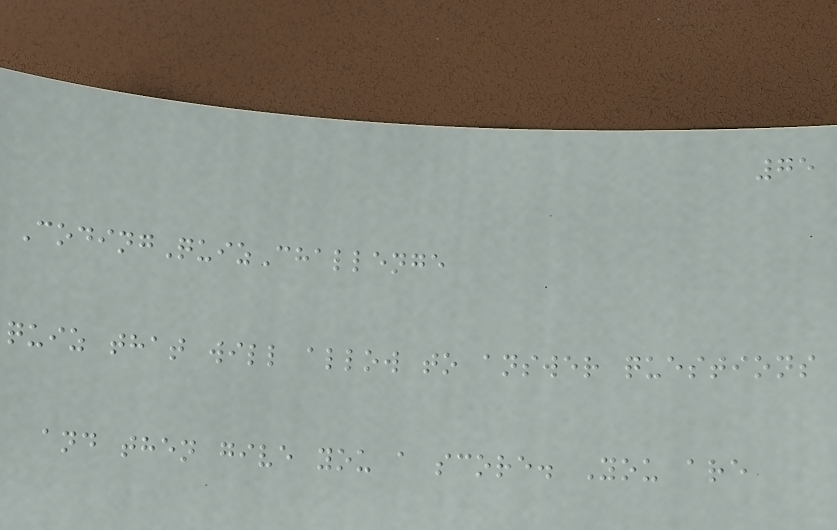75
CodingQuizChallenge
quiz that will allow to answer questions
and then give you a score. You are
